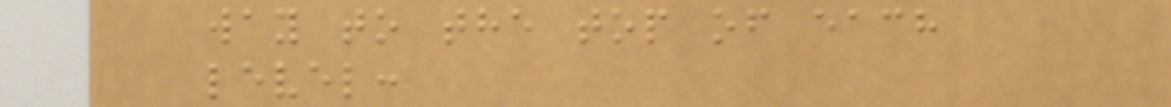way to the top of each
level:
